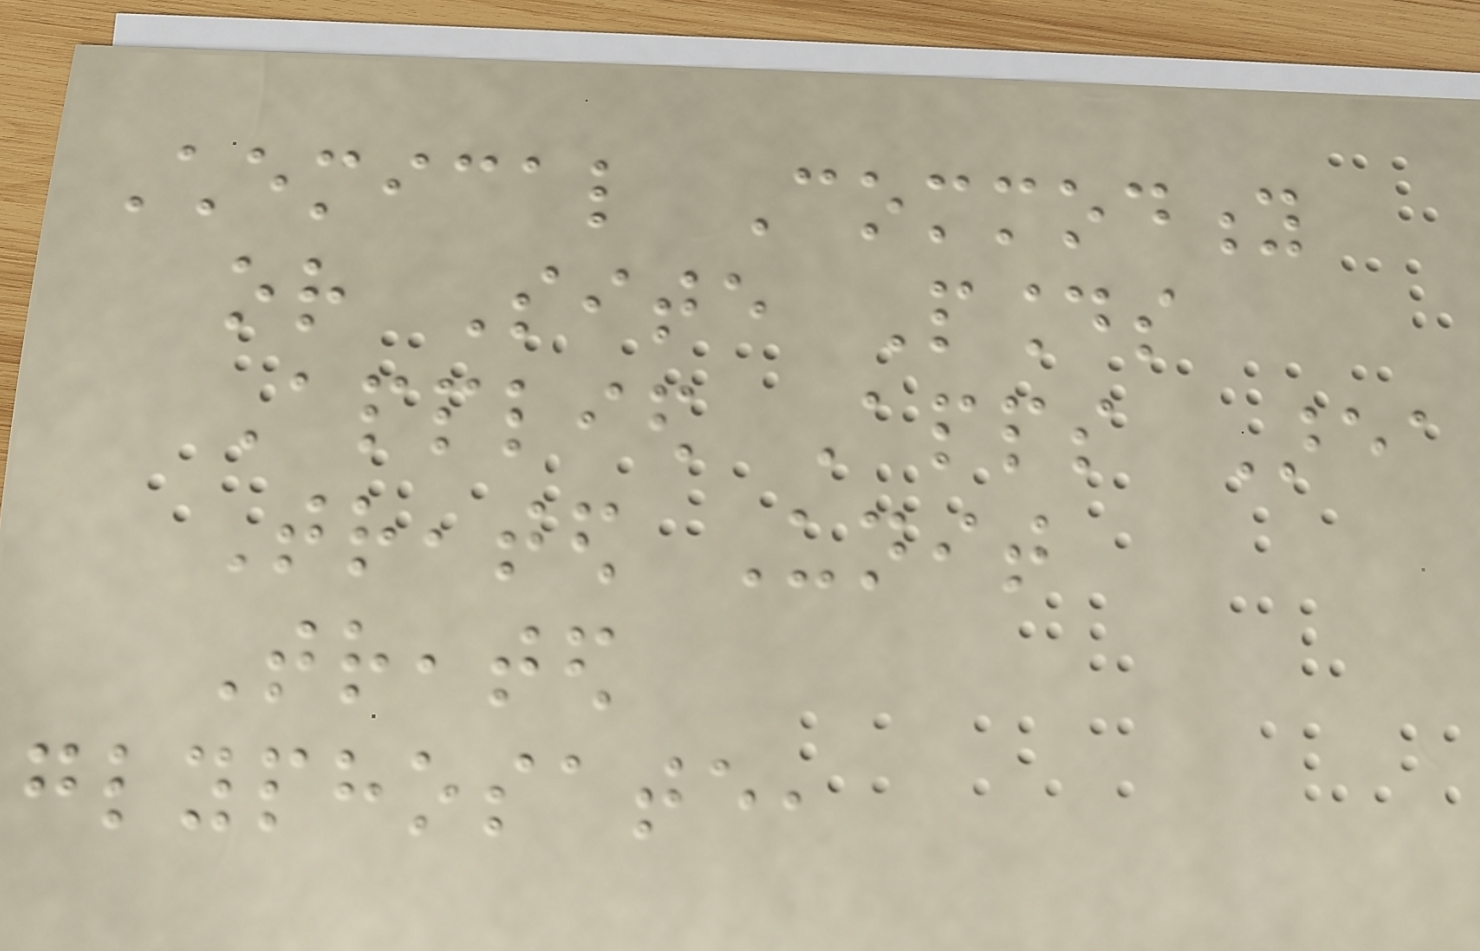Chemical Commodity
or Site Pounds
Applied Apps Area
Treated Unit
Treated
glyphosate,
